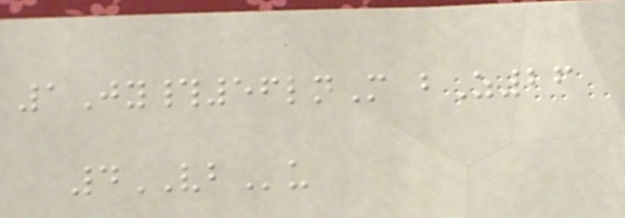1Jy#56lnM bZ26
4VBu
